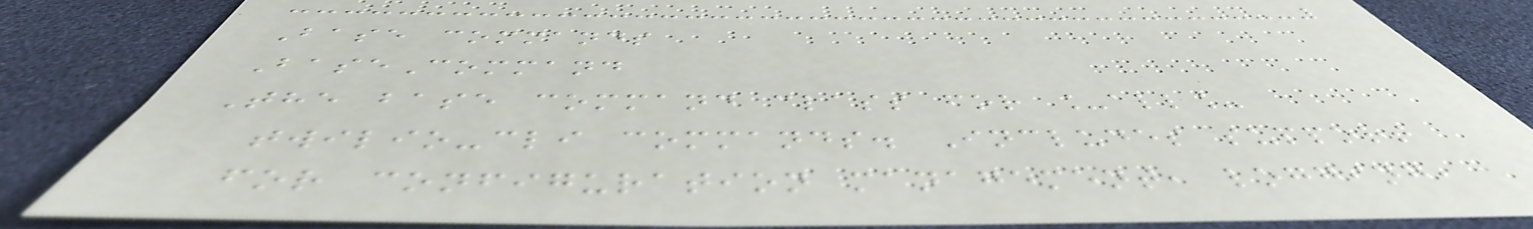Base commands
BaseCommand
The base command class for _all_
twilio-cli commands. Includes support
for configuration management, logging,
